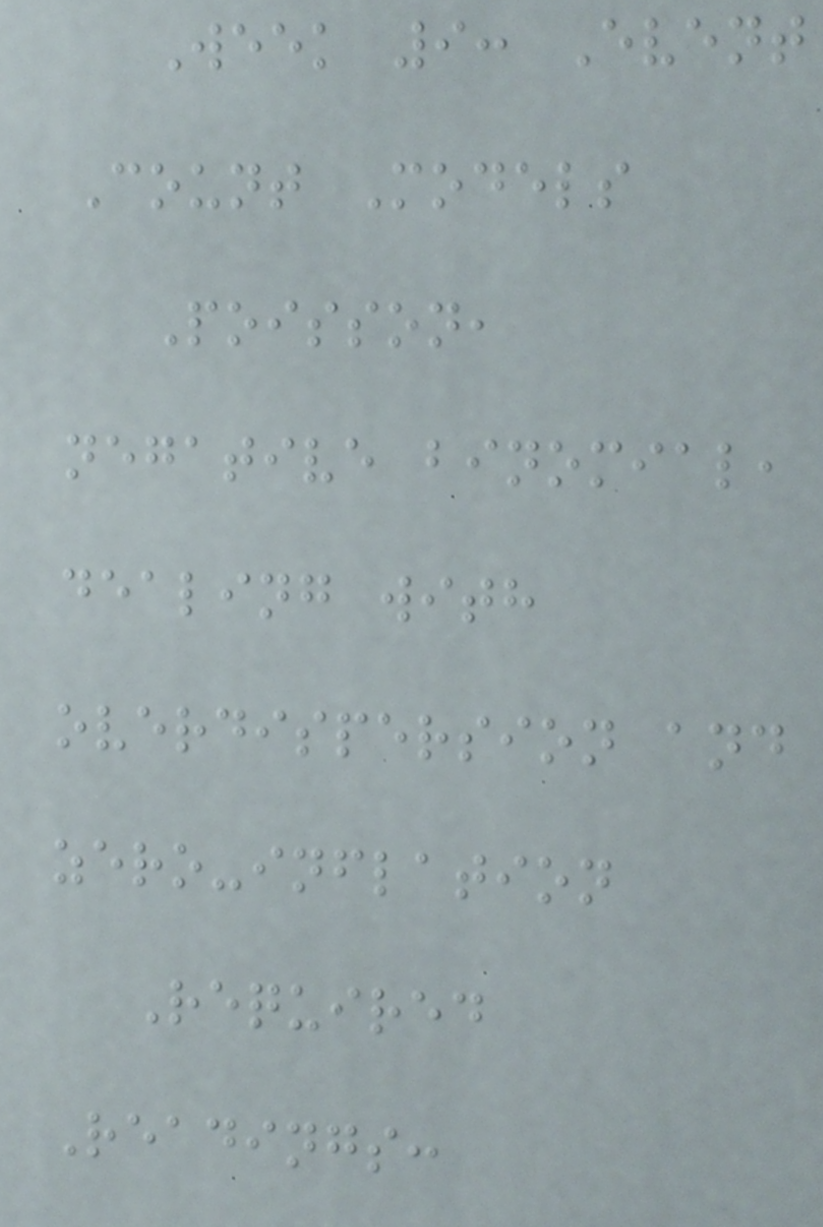Week 9: Event
Count Models
Poisson,
negative binomial,
dealing with
overdispersion and
zero-inflation
Required
Readings:
